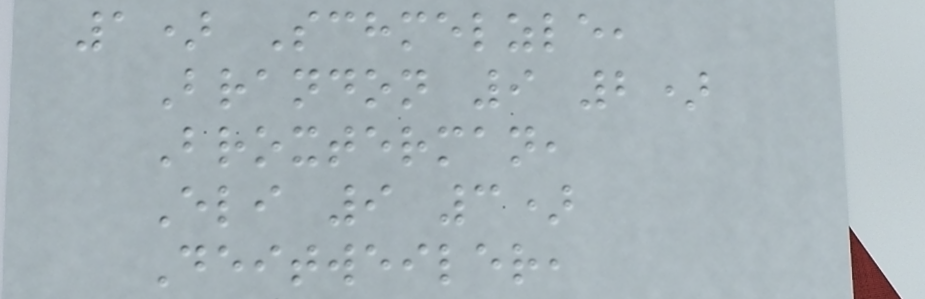1) Schmelzle,
Brandon 9 2)
Broxterman,
Eli 9 3)
Deitweiler,
